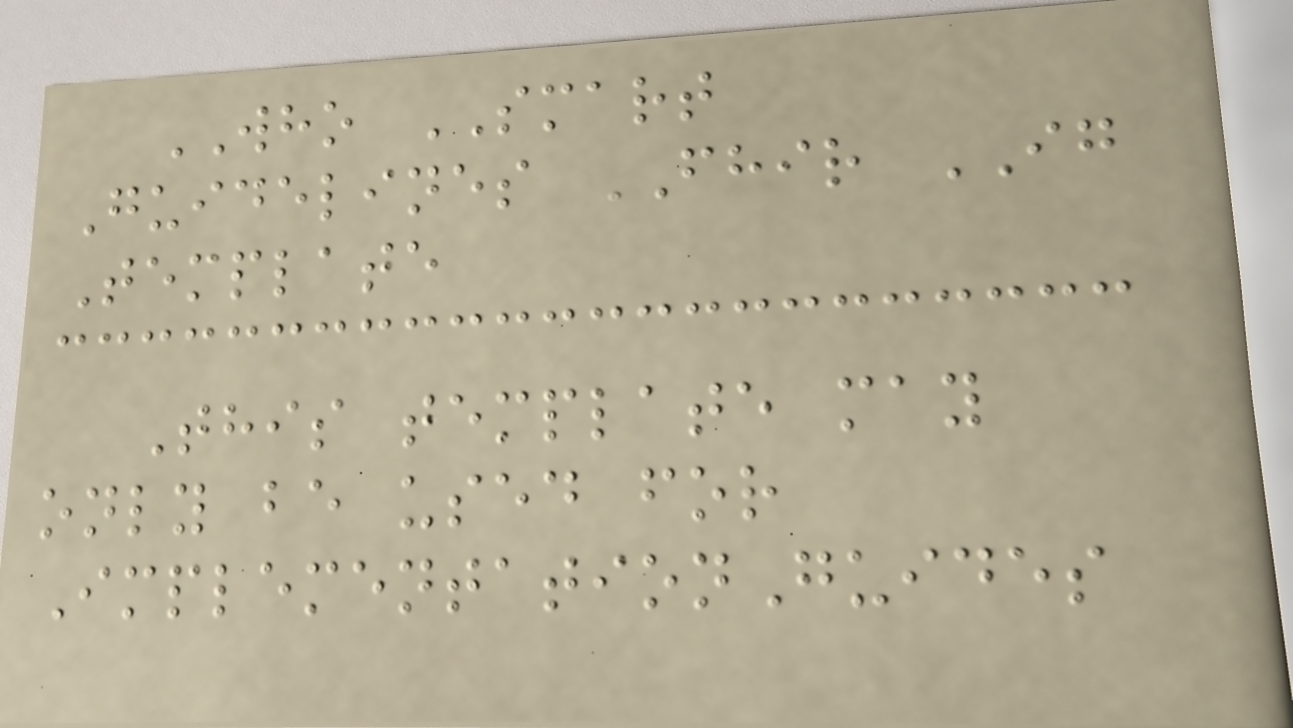WHO SMART
Guidelines FHIR IG
Template
This template may
only be used for
ImplementationGuides
